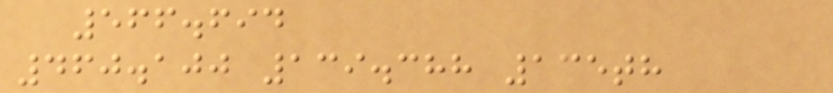566.694
460.100 139.388 135th
